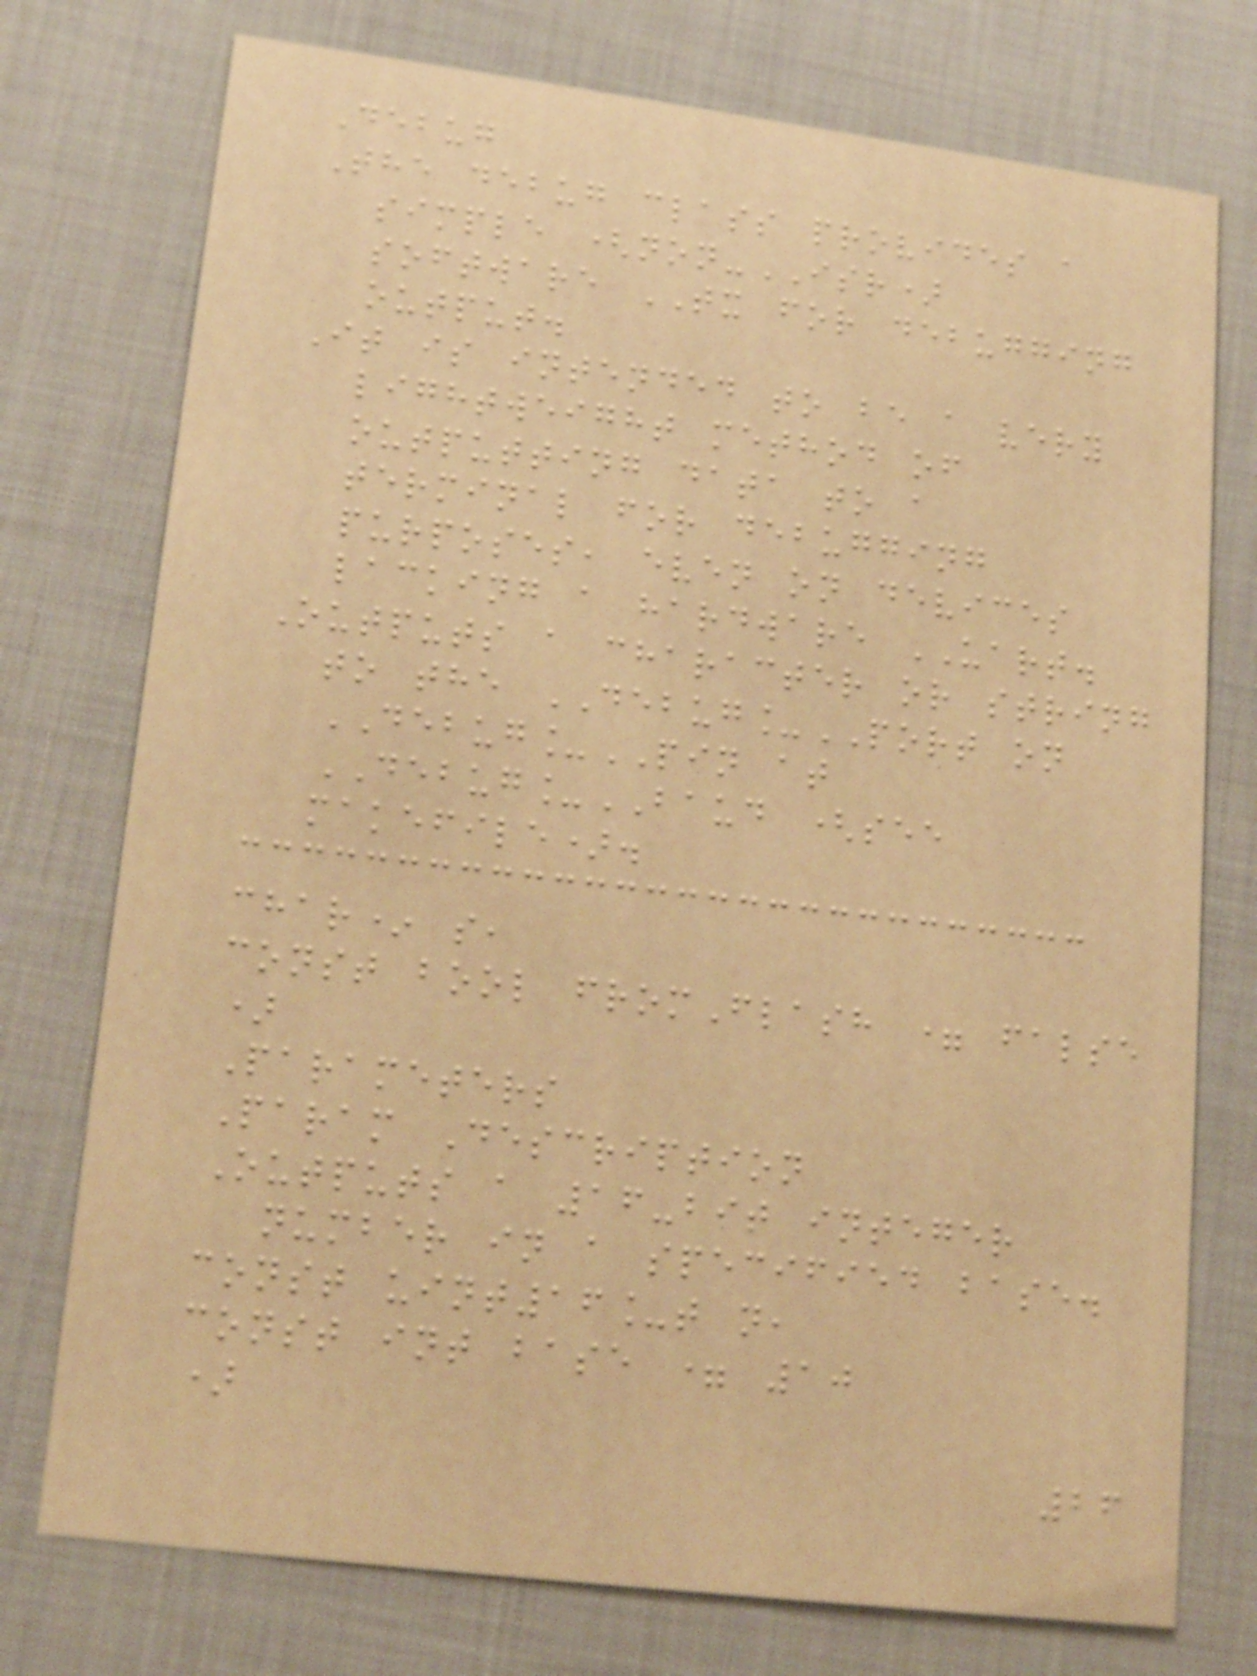Debug
The debug class provides a
simple (non-ISR)
software TX for debugging
output.
It is intended to be a very
lightweight method of
outputting data to a
terminal for debugging
purposes, even on devices
lacking a hardware UART.
Outputs a character or string
to the DEBUG_PORT on
DEBUG_PIN at
DEBUG_BAUD (see
makefile).
char* s,
const bool fromFlash = false
)
Parameters
Param Description
Outputs a 16-bit integer
number in a specified base.
const uint16_t n,
const int base = 10
)
26
